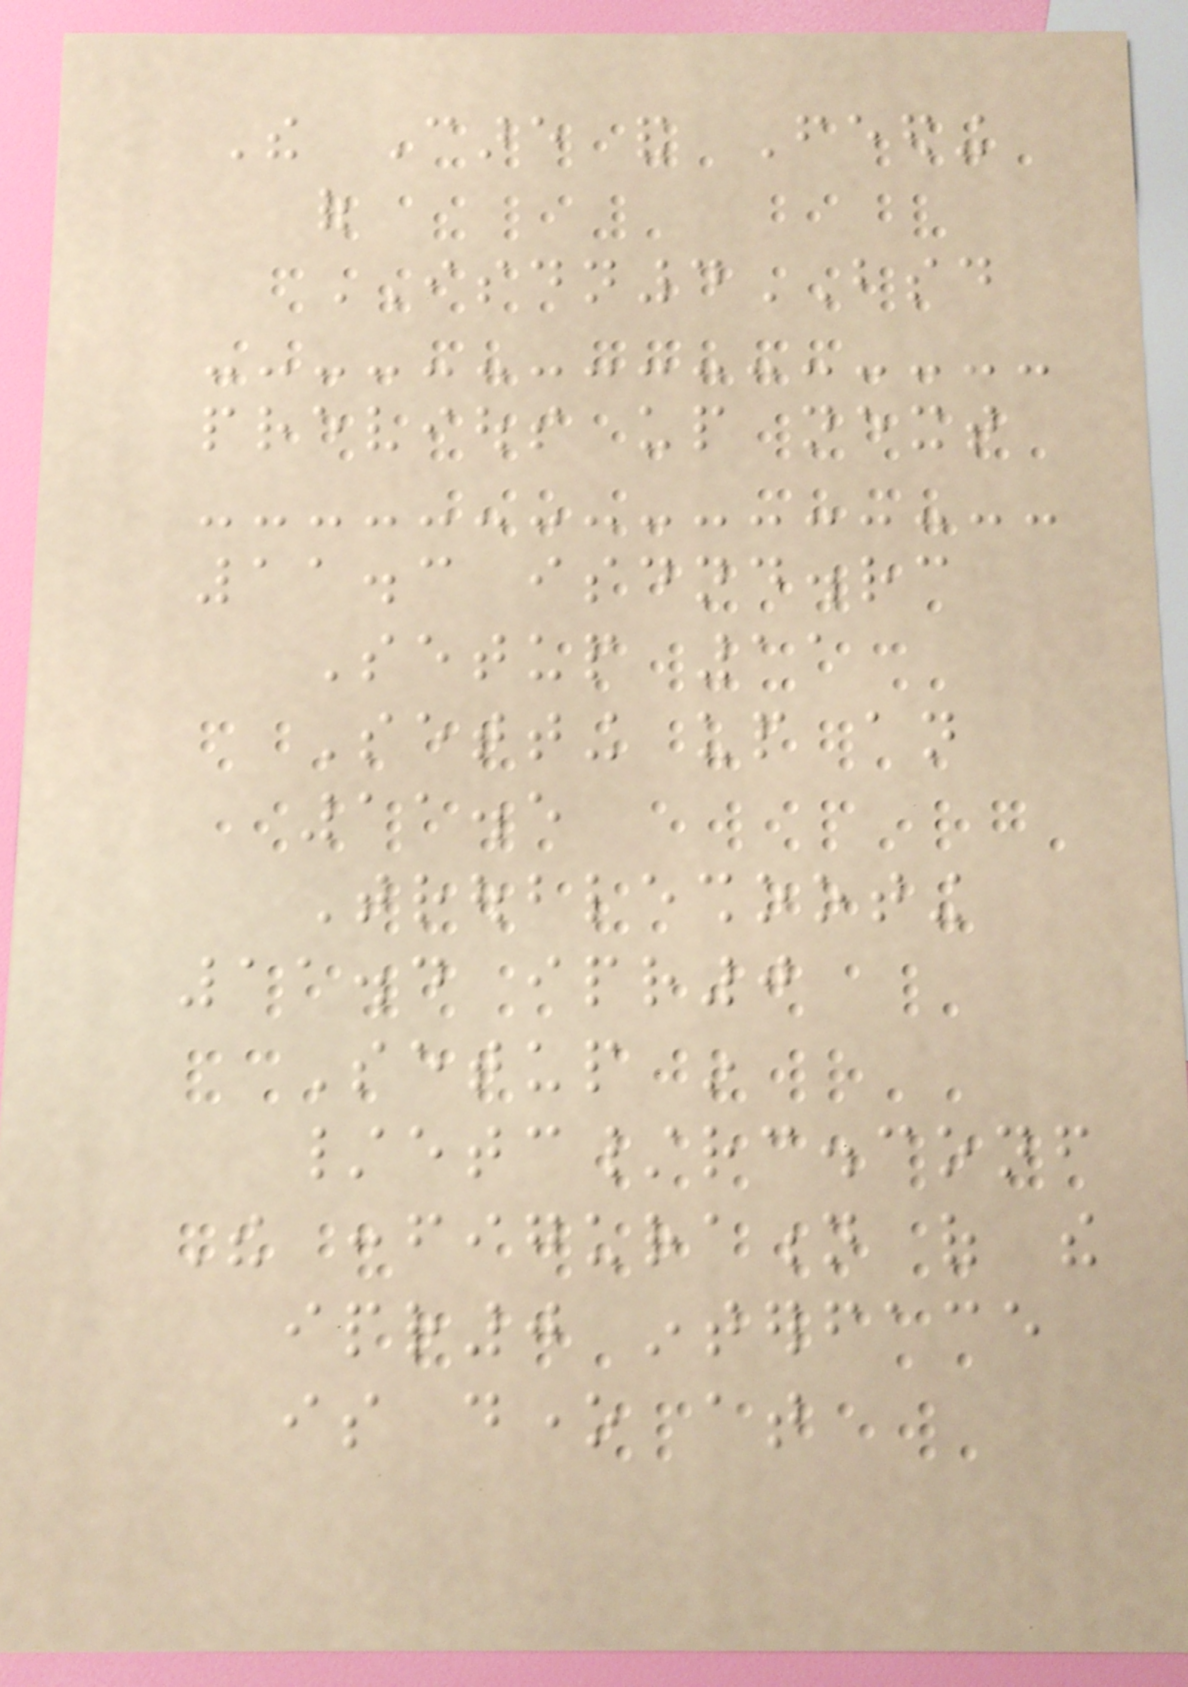The Care and Feeding
of
ISDN4BSD
previous up next
11.3 isdnd.rc
Setup 11
Setting up an
11.5
Troubleshooting
11.4 ipr0
Setup in
/etc/rc.conf
The configuration of the
ipr0 interface
is done at
